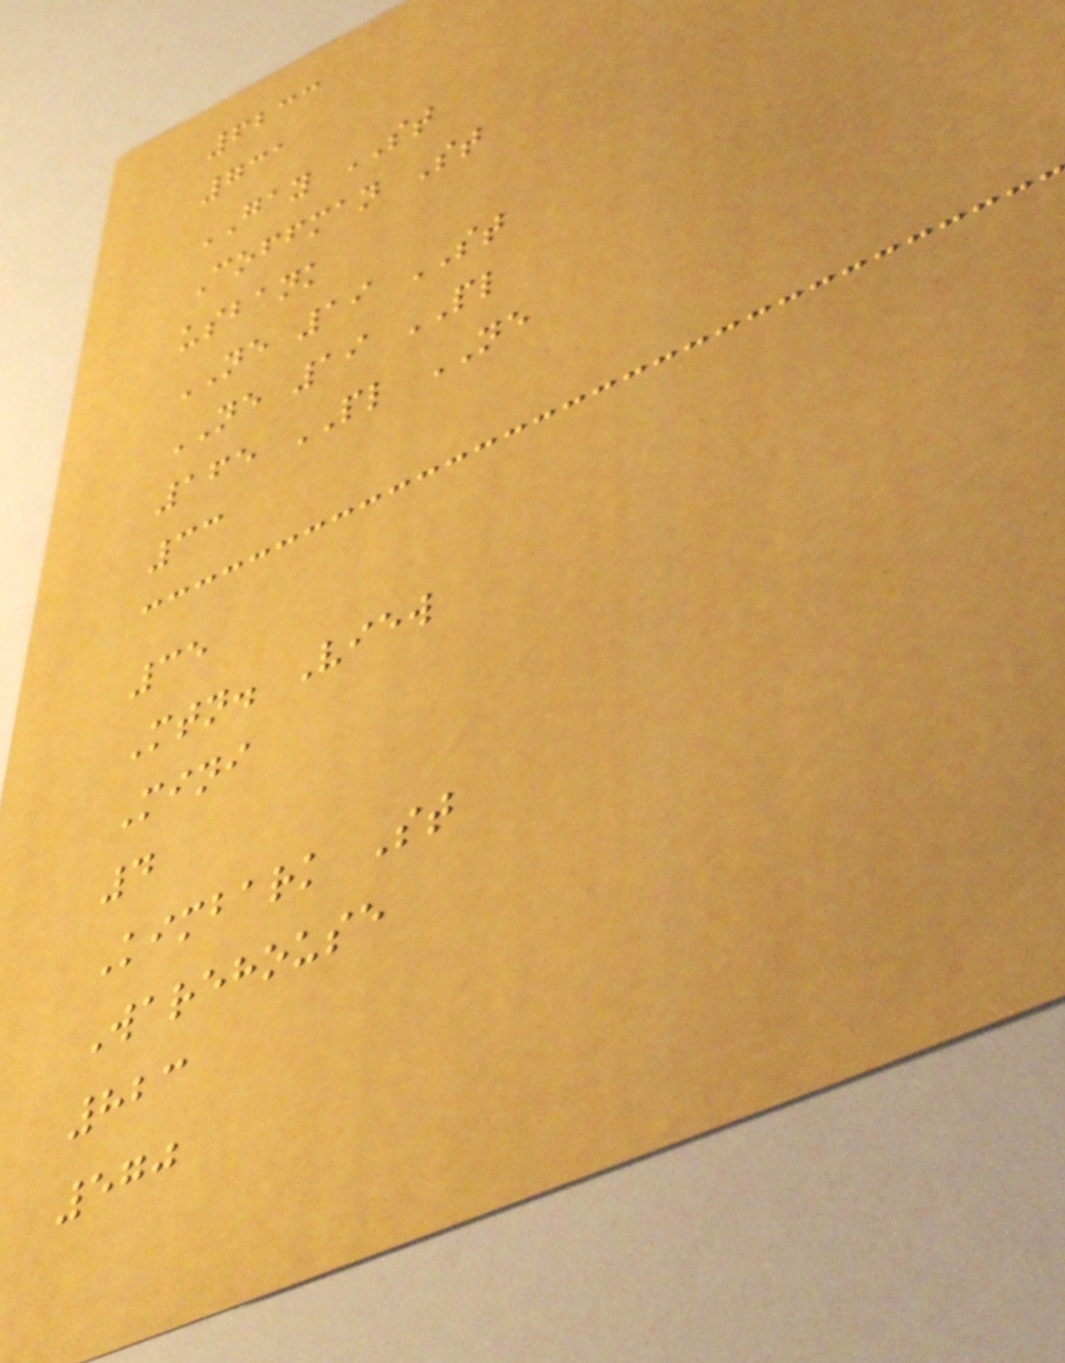6233
731
GAY ST
Coffman St
usbank
NE 19 ST
NE 19 PL
165 PL NE
33
35
Mtn. View
Mini
4
Kimbark St
Warehouse
823
570
